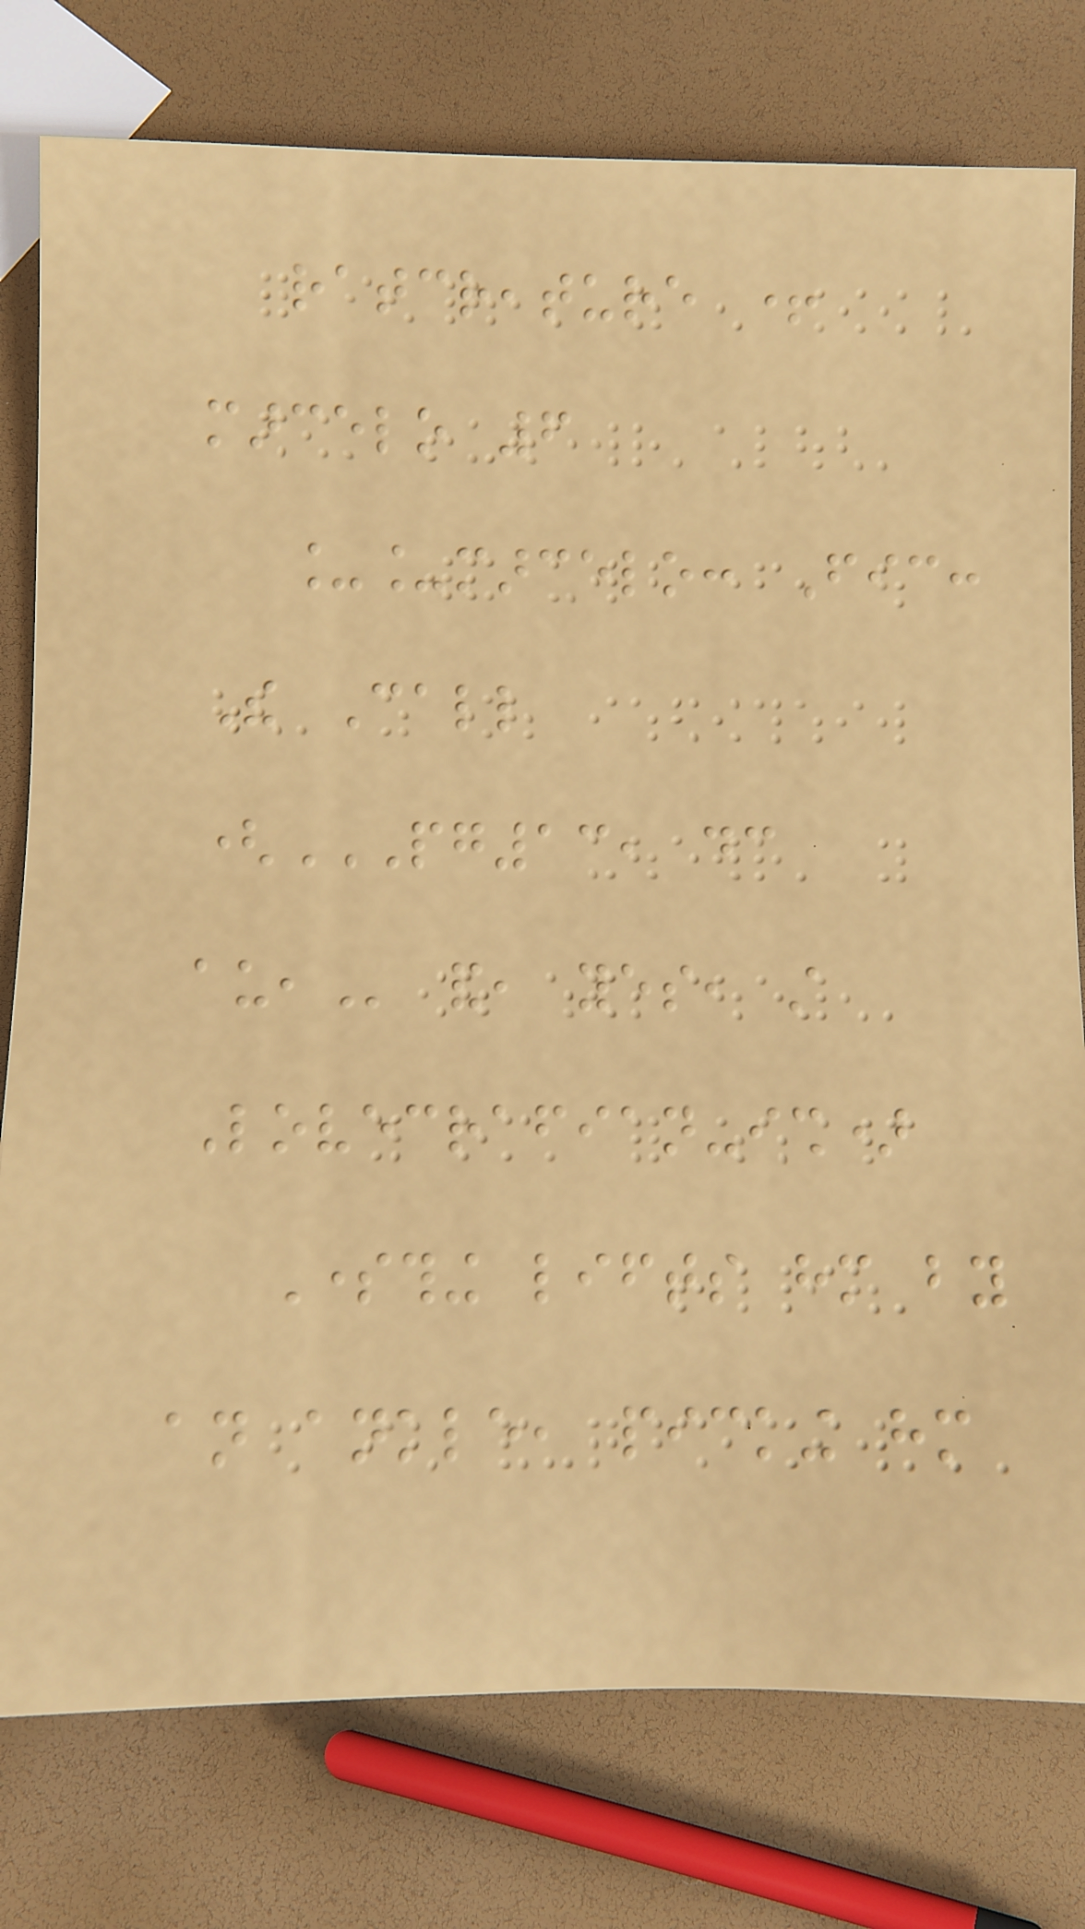ratcreature +
marcelo 6
__marcelo: Fic:
The Call
(PG13, DC
AU, and, yes, still
Lovecrafian-ish)
Something lifts him by
an ankle, picking him
